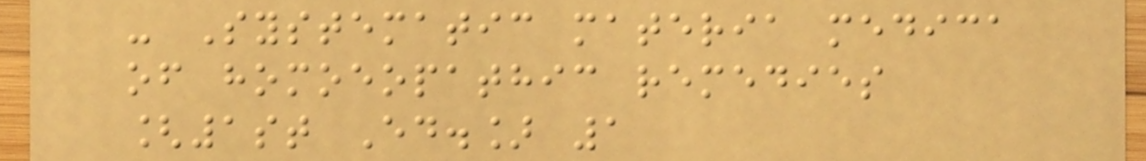- Systematic materia medica
of homoeopathic remedies
[1st Ed.] 1
